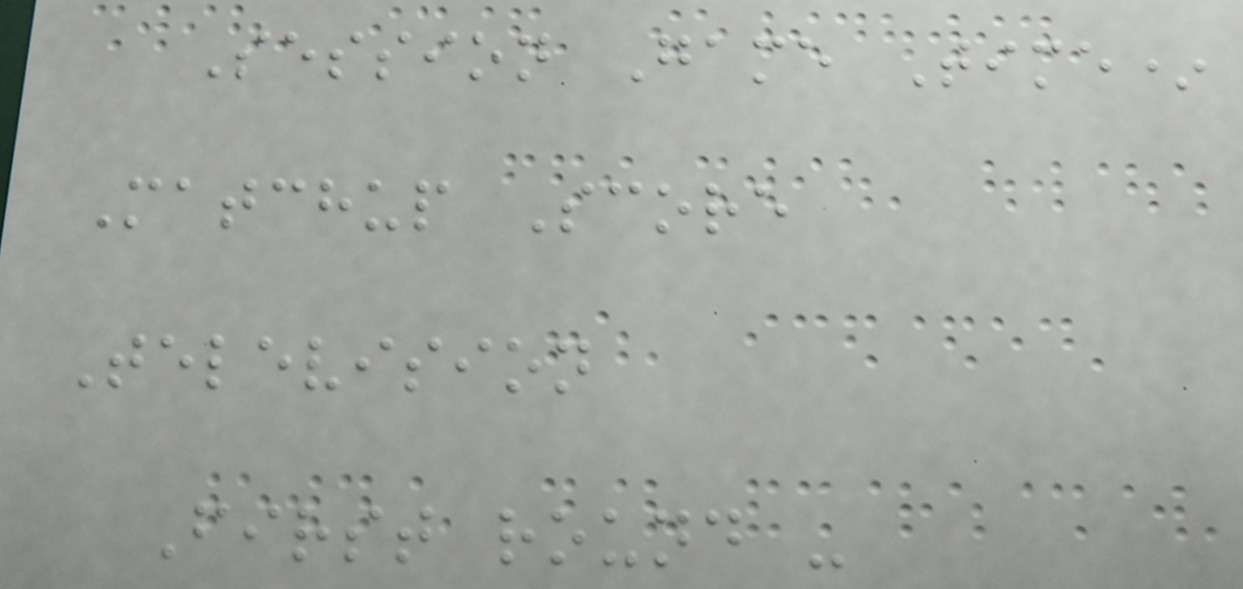Session Game Time*
Matchup Score
Television
First round -
